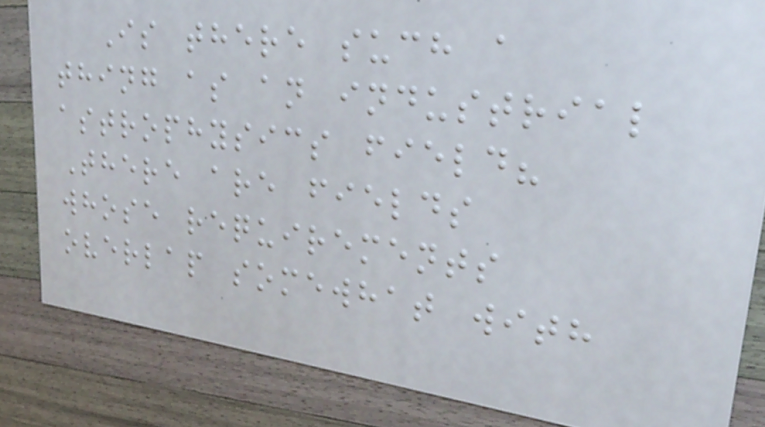Is there such a
thing as an industrial
astrophysics field?
There are fields
whose requirements
overlap somewhat with
